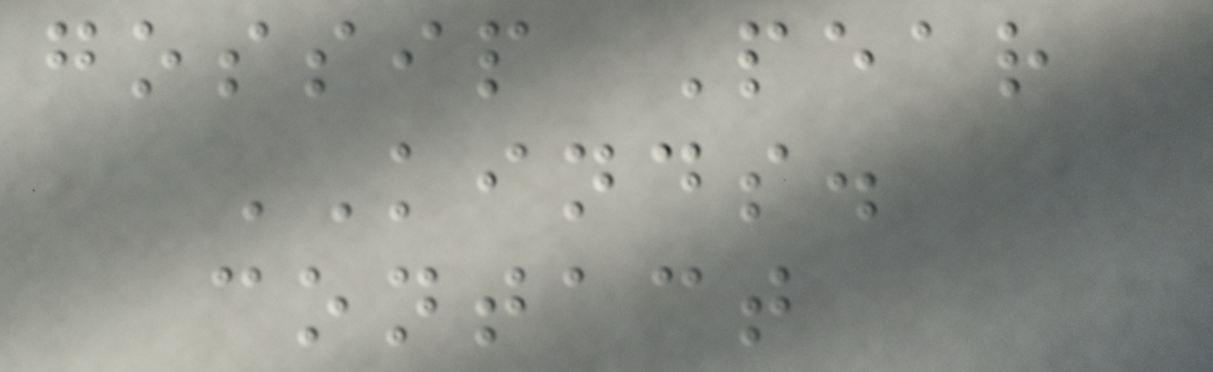gossip Pear
KINDS.
contact
